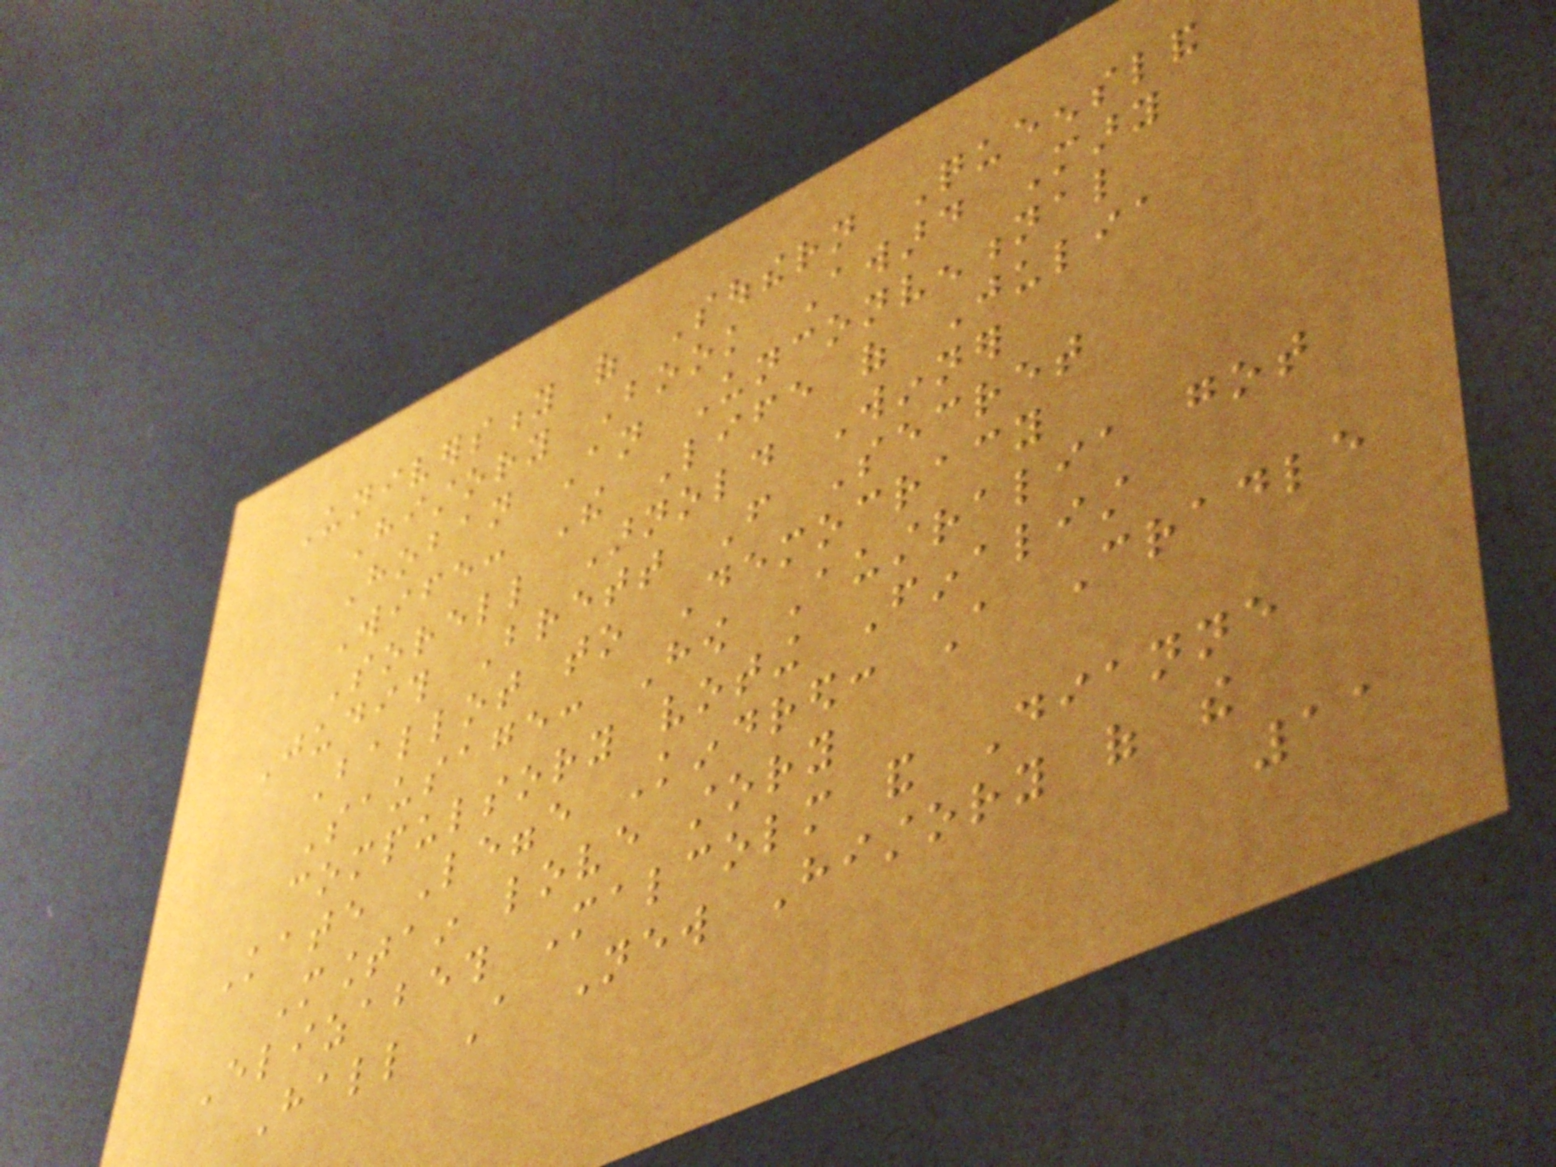University of Southern Queensland
History Book Award Mary
Hoban An Unconventional
Wife: The Life of Julia
Sorell Arnold Winner
Judith Brett From Secret
Ballot to Democracy
Sausage: How Australia got
compulsory voting Finalist
Kate Legge Kindred: A Cradle
Mountain love story
Elizabeth Malcolm and Dianne
Hall A New History of the
11
